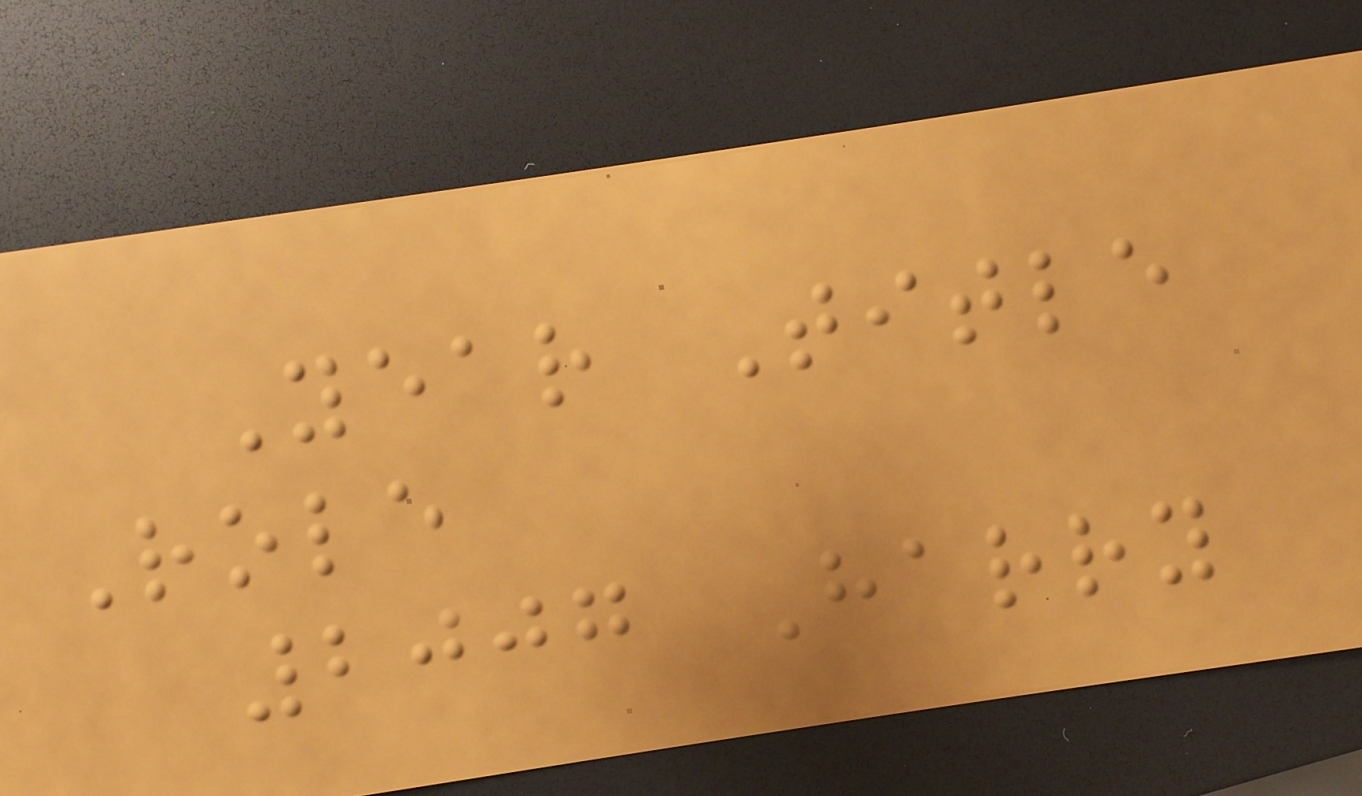Year Title
Role
2007 Harry
